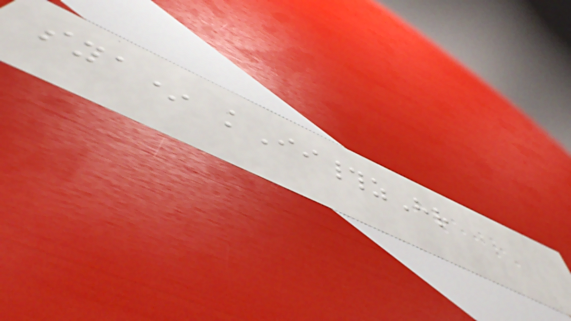sya* kIi#zHr
